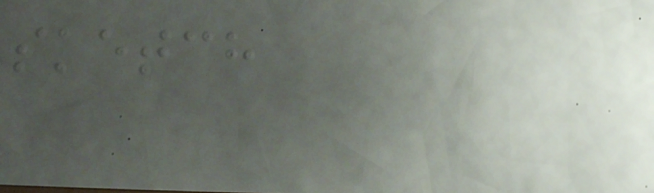sketch
